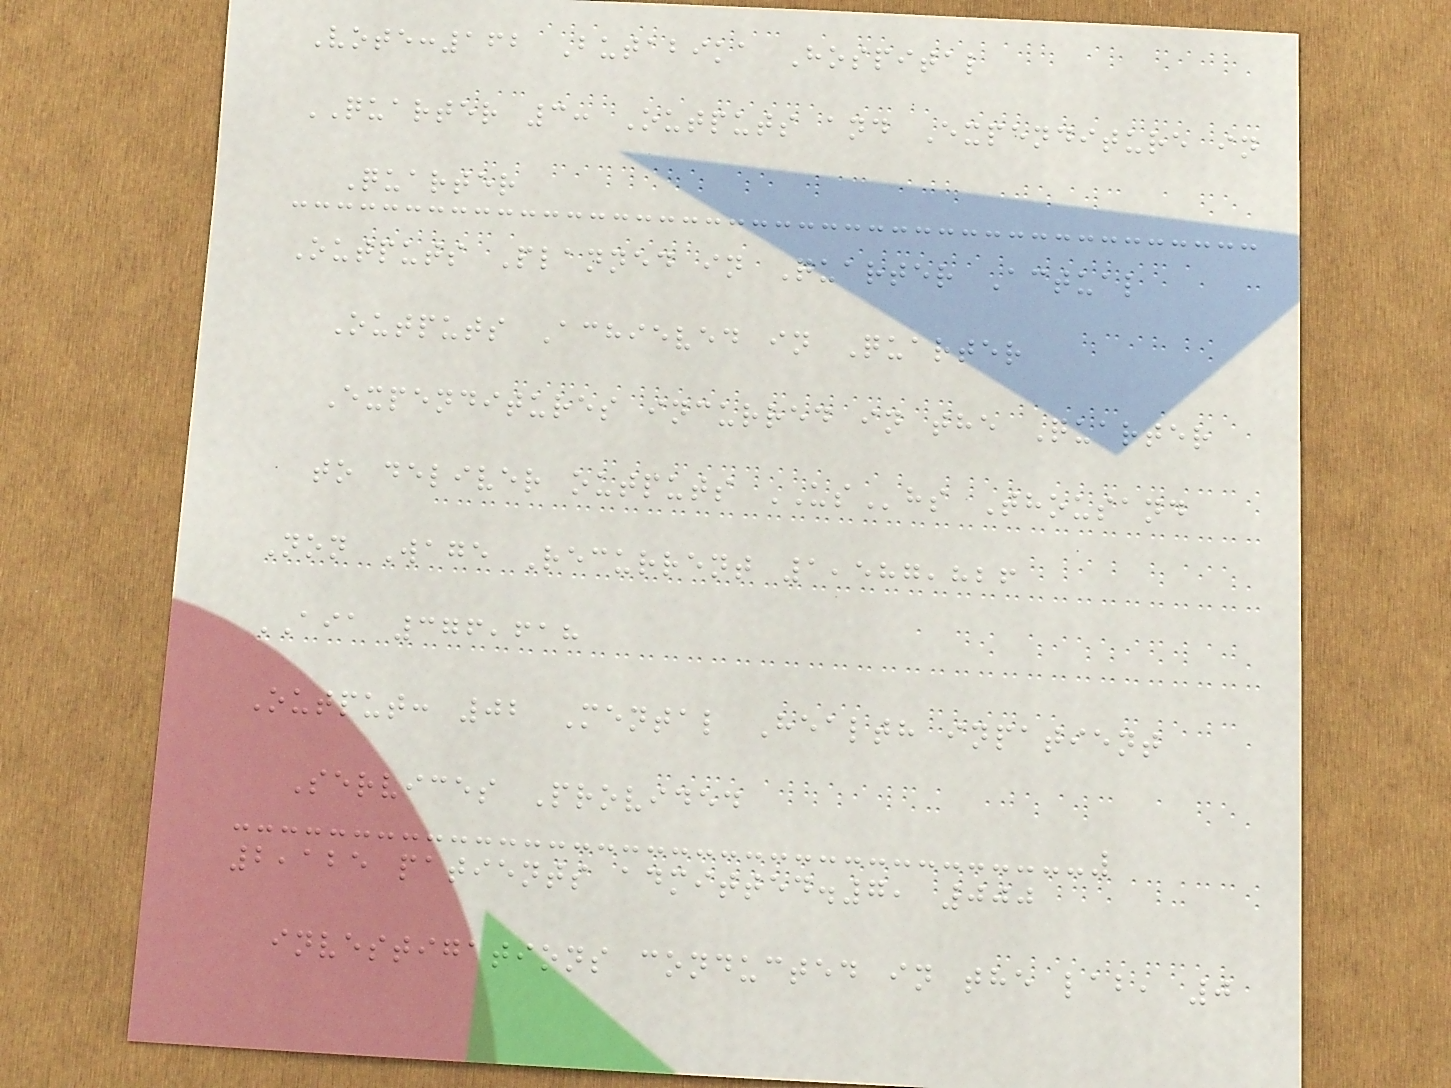Vote:162 Butabika Hospital
QUARTER 3: Outputs and Expenditure in
Quarter
Outputs Planned in Quarter Actual
Outputs Achieved in Quarter
Expenditures incurred in the Quarter
to deliver outputs UShs Thousand
Non Wage Recurrent 1,587,826
AIA 376,618
Output: 02 Mental Health inpatient
Services Provided
2,125 patients admitted.7, 000
investigations conducted in the lab, 0
